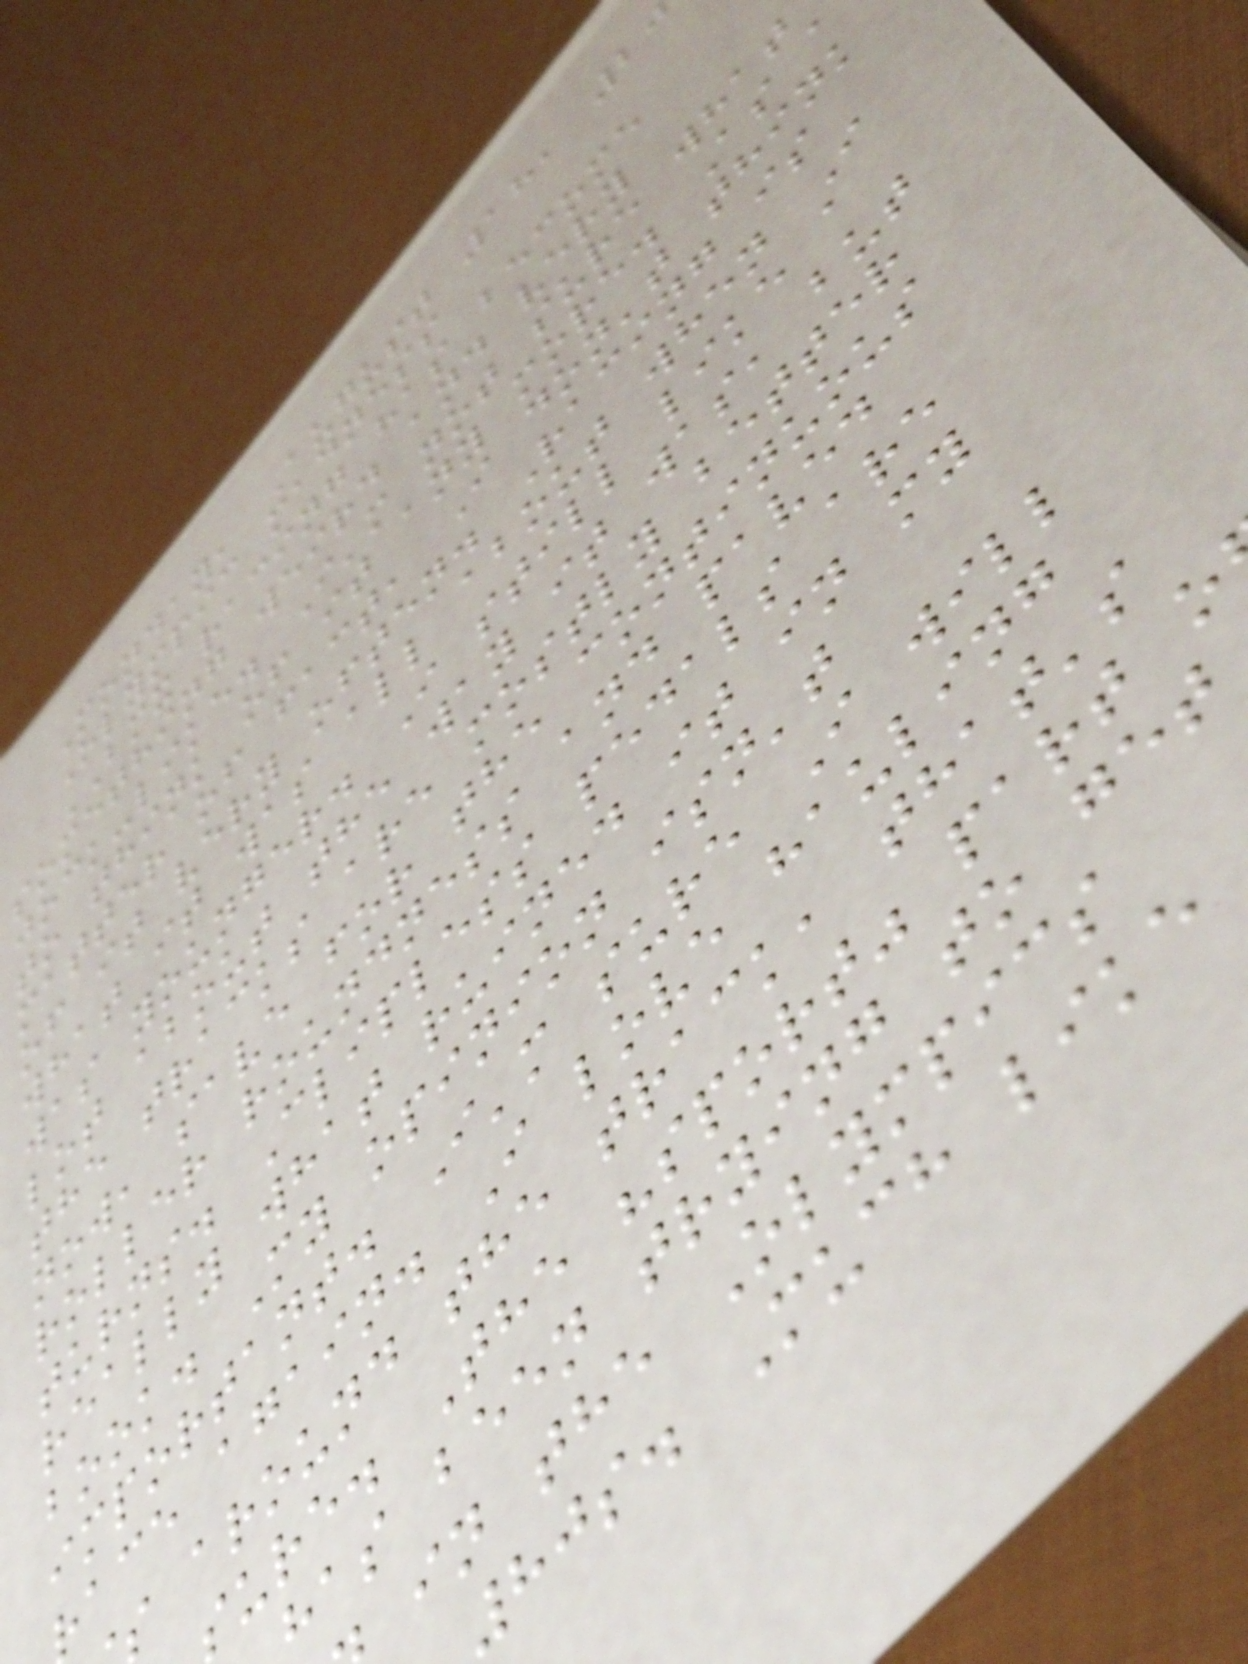Monday, August 18, 20
Olympic madness
BMX racing has become
something weird and very
jock-like. I'm not sure what
to think of it any more. As a
matter of fact, I don't think
of it very often. Racing is
what it was all about when I
was younger. I still like a
lot about the way it was, but
the tracks are mostly better
now, save for the continuous
roller roundness and paved
turns. Clipless pedals are
really what ruined it in my
book. My opinion isn't
important. I'm sure I will
ace again. I love hauling
s around the track, that's
sure. The "sport" part o
has been trying to get
in the Olympics
80s. Much like
